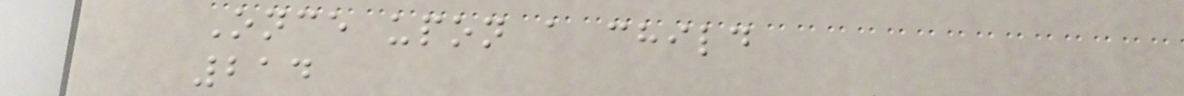Once upon a child
214
